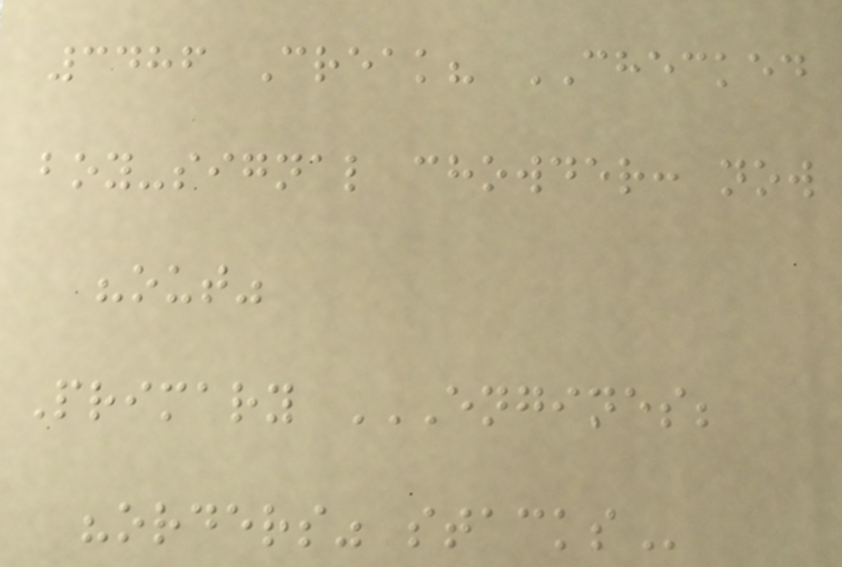3486 Creak? CHECKED
boy-signal chowder: now
"out"
Primary ENGINES;
"ORDERS" STACKS
